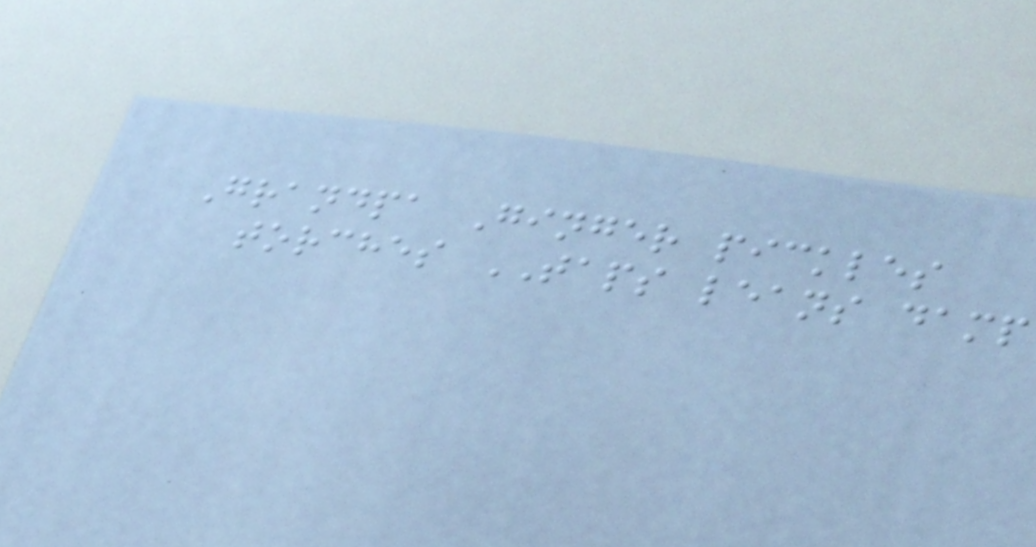Grandpa Ginger pickles
torches TAPS leans damp
